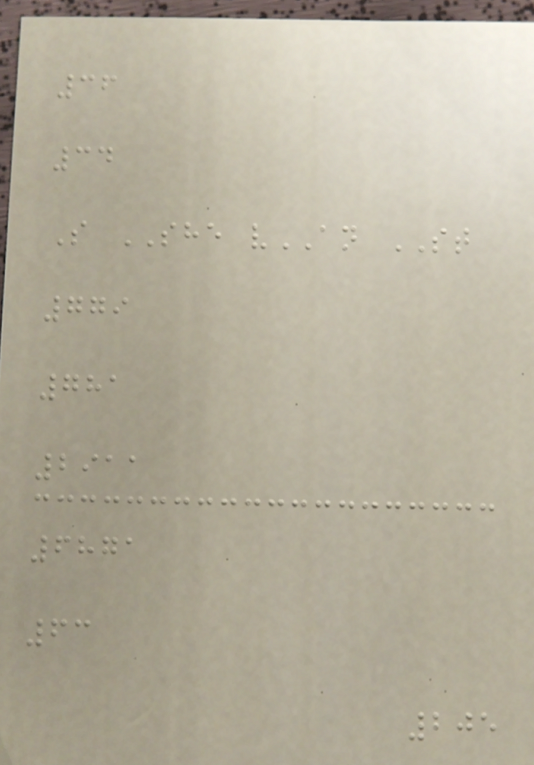36
34
S SHE vAN ST
779
781
2911
6871
63
205
